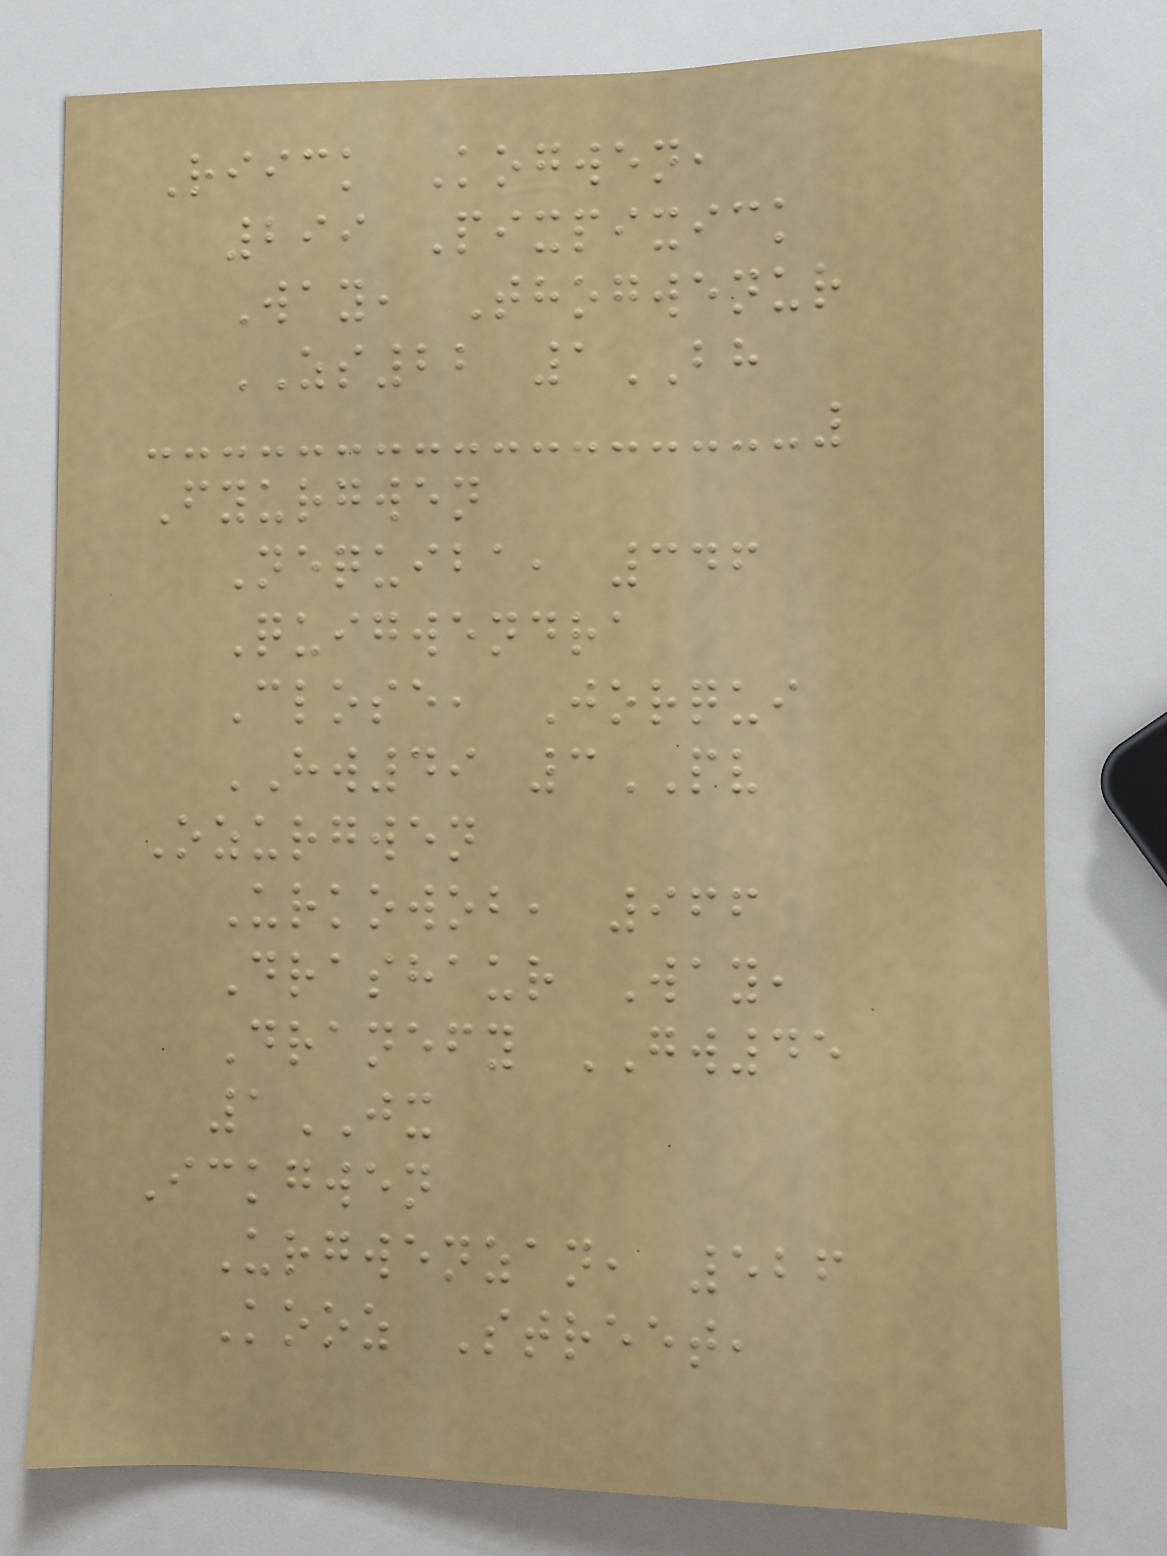Riick Kogwen,
299 Pixpixick
Way, Thogwenur
ZS22 1BH
Fyurgwen
Nequiba, 346
Quigwendra
Close, Jorqui
HW49 3PV
Ozurgwen
Urkowob, 966
Drashaur Way,
Dranefy GW45
1JX
Ickgwen
Urgwenzan, 526
Kooz Street,
